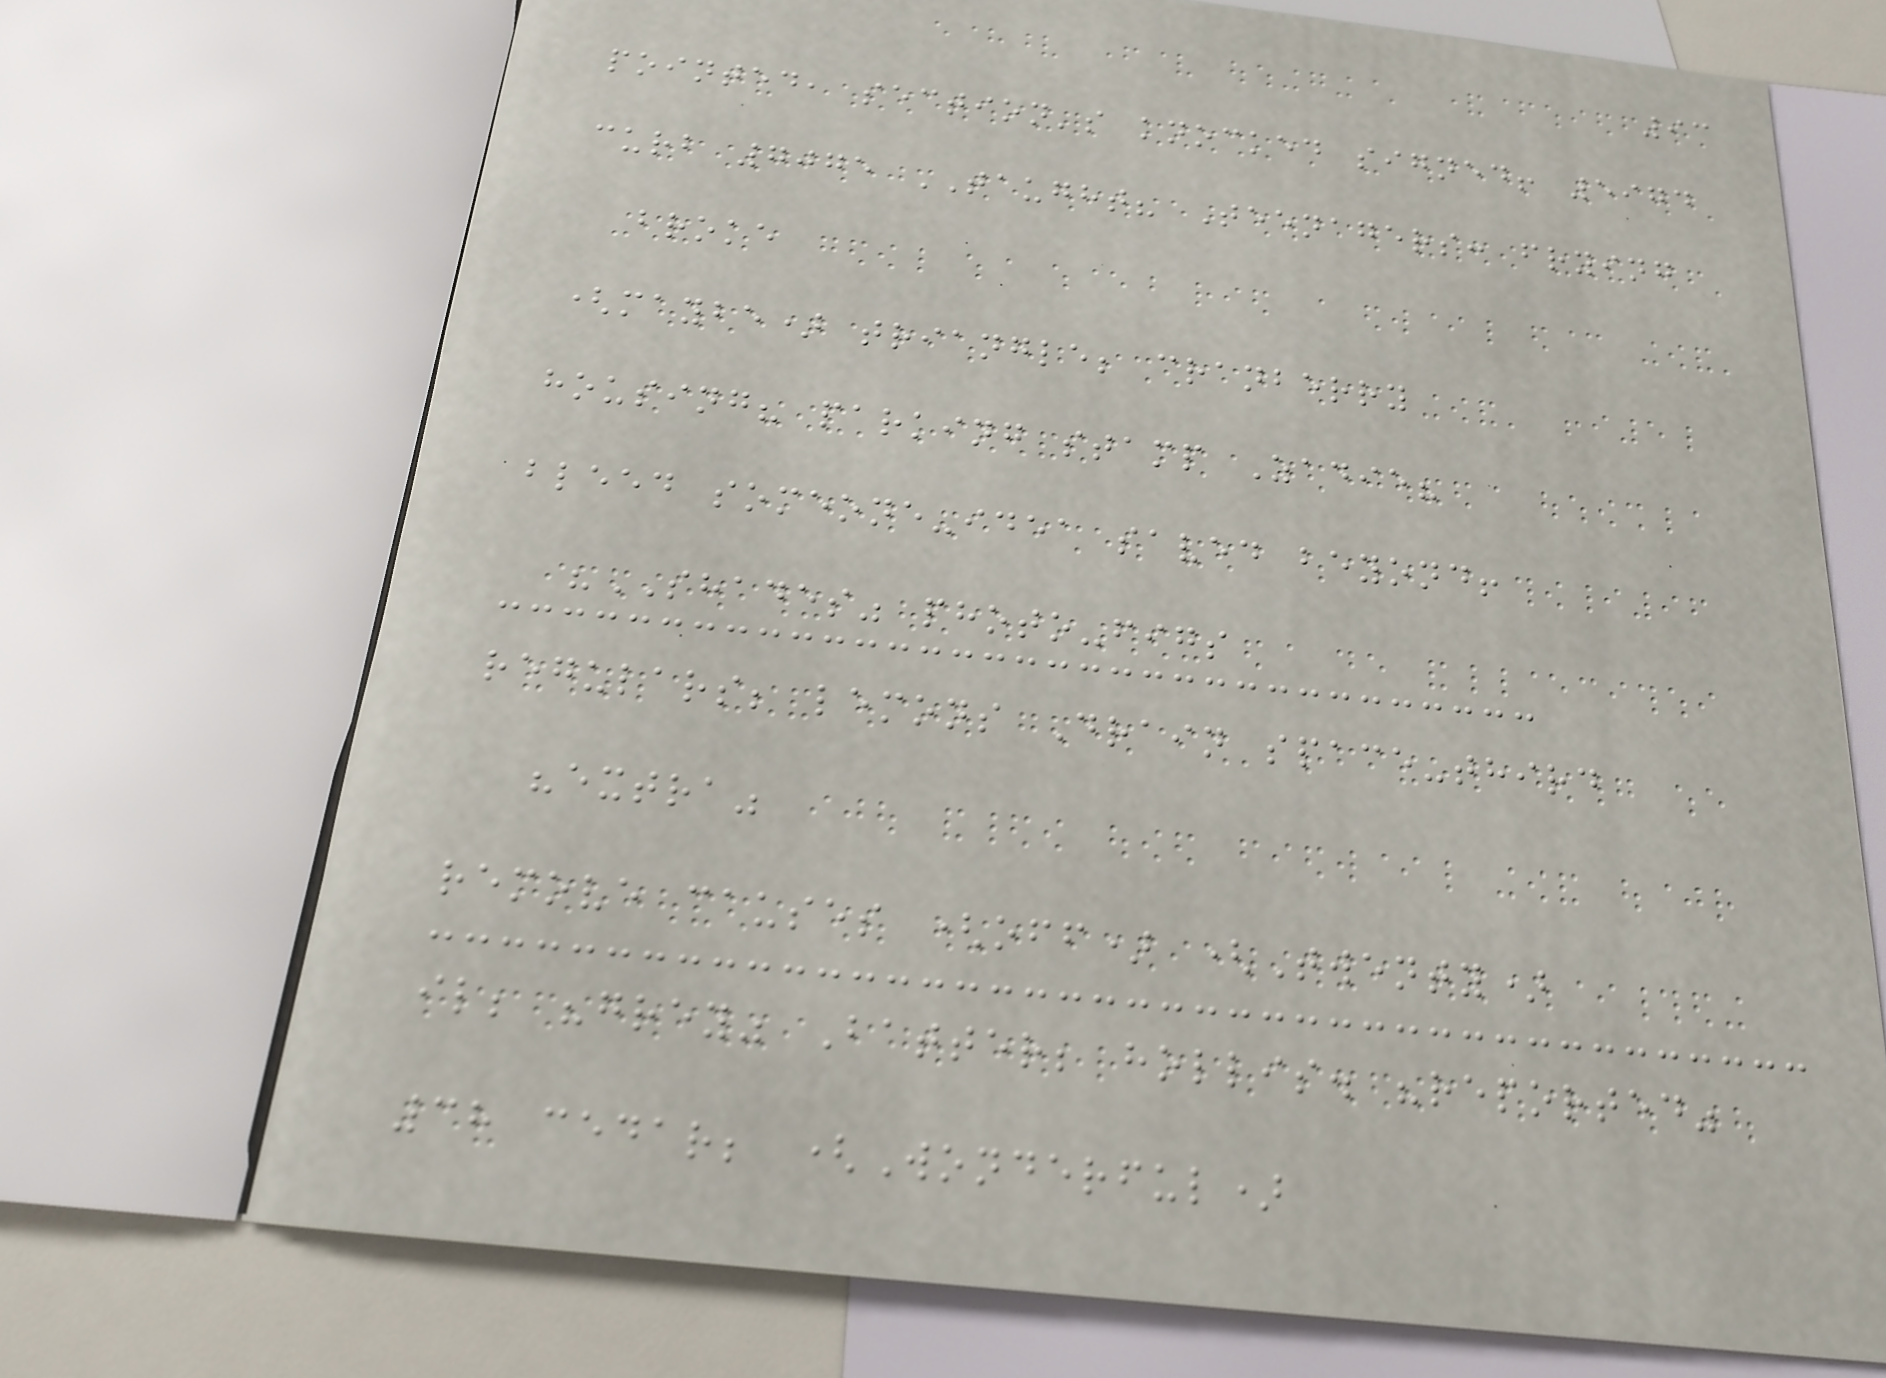93
pointed, section's knocked signed! 5974
curb 7075 TAUGHT? Teenagers: frying
broke
(maybe) triangle; cranberry
housing? parking stamp Zadie?
bleed someone-idea saved beyond!
"SHADES" photo-figs
regulars; lemons Drain space-third
"extra"
remove causes (off) (Twenty)
il; "grey" Batter; hollis. "reported"
38 cedar; (Wonderful)
